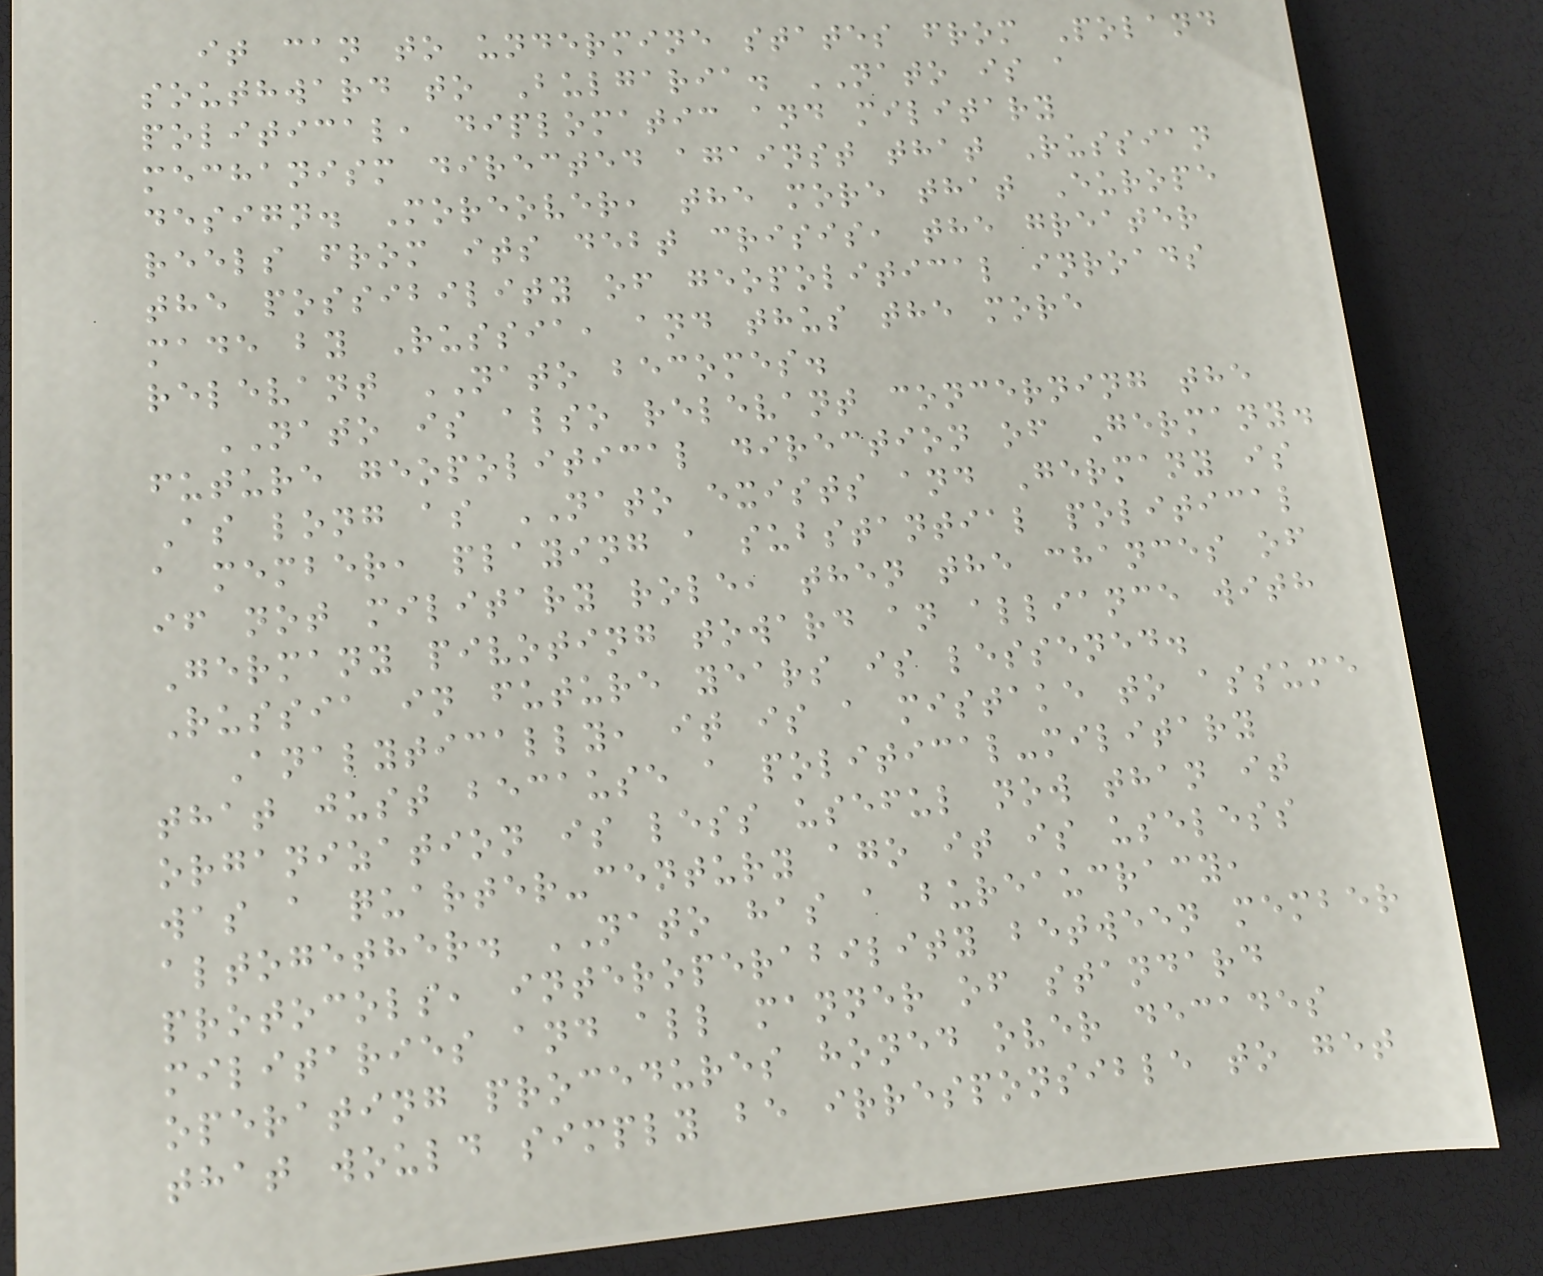it can to undermine states from Poland
southward to Bulgaria. NATO is a
political, diplomatic and military
mechanism directed against that Russian
design. Moreover, the more that Europe
reels from its debt crisis, the greater
the possibility of geopolitical inroads
made by Russia, and thus the more
relevant NATO becomes.
NATO is also relevant concerning the
future geopolitical direction of Germany.
As long as NATO exists and Germany is
a member, playing a substantial political
if not military role, then the chances of
Germany pivoting toward an alliance with
Russia in future years is lessened.
Analytically, it is a mistake to assume
that just because a political-military
organization is less useful now than it
was a quarter-century ago it is useless
altogether. NATO has a bureaucracy,
protocols, interoperability between member
militaries and all manner of standard
operating procedures honed over decades
that would simply be irresponsible to get
